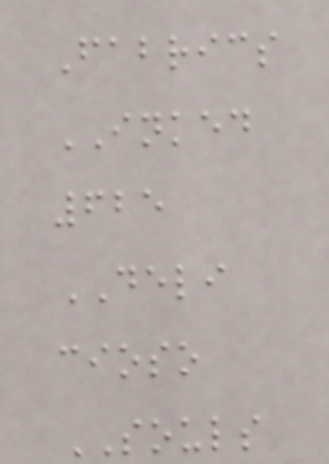Fabrics
INKED
625
DELI
cioso
SOULS
